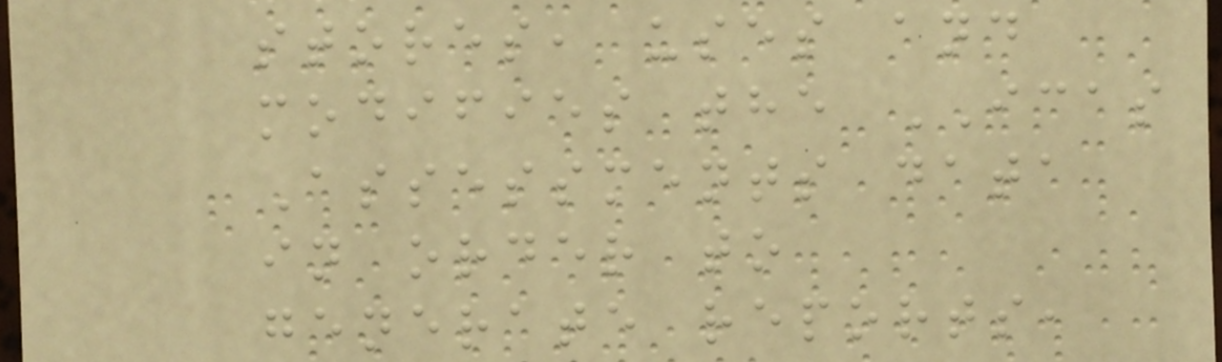stores, uses and
modifies the ICAS
Assessments data
in order to
generate reports,
